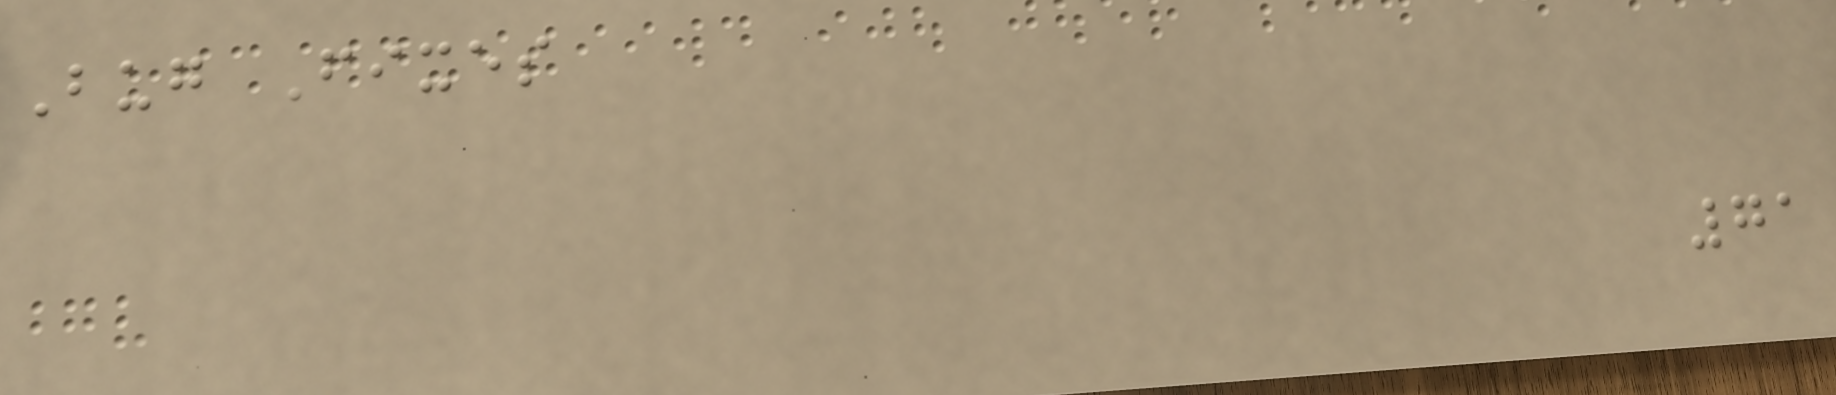Bug Fixes
71
